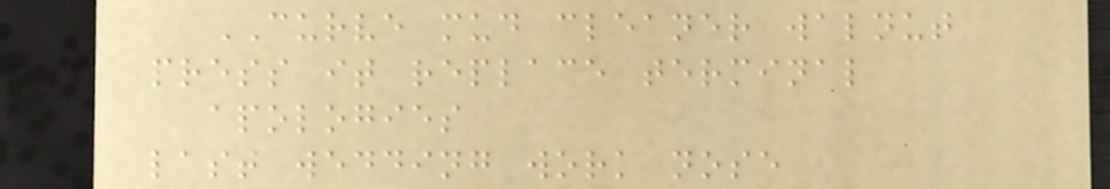CURVE mud cleaner walnut
press it replace terminal
apologies
last wedding work nose
